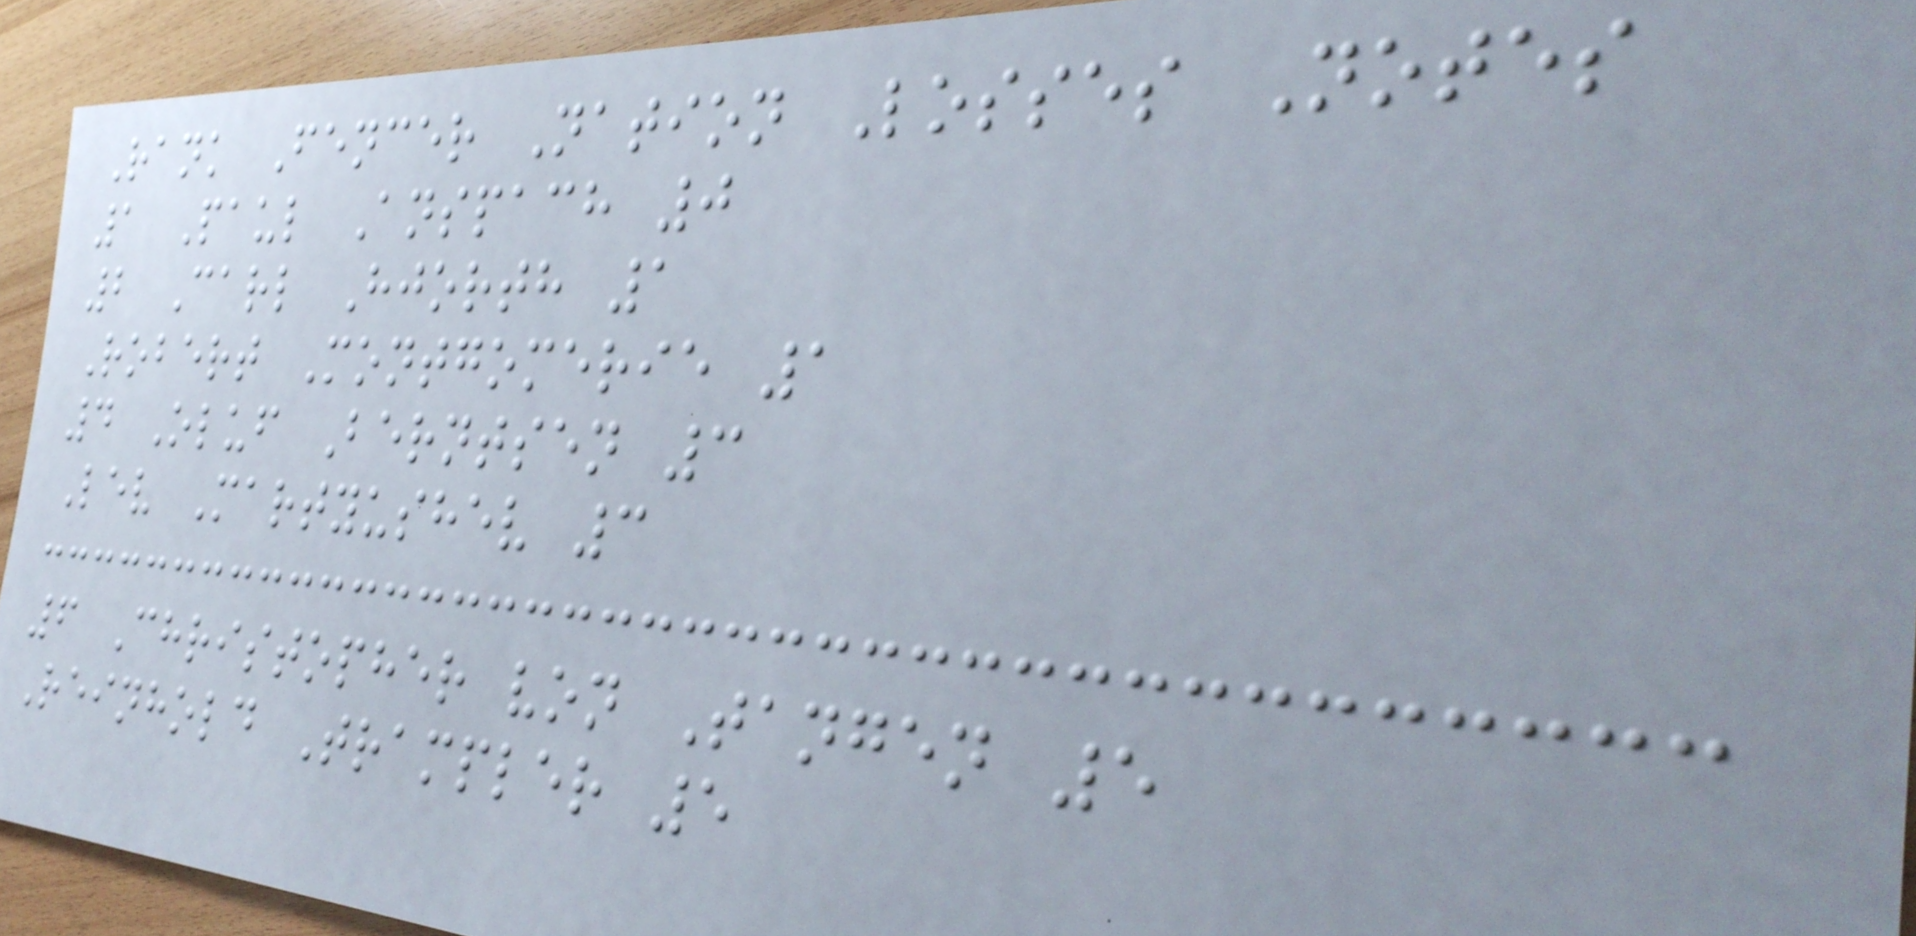Rank Fencer Nation Losses Notes
1 Paul Anspach 0
2 Carl Hjorth 1
Robert Montgomerie 1
4 Oluf Berntsen 3
Lev Martyushev 3
6 Christopher von Tangen 5
Reinhold Trampler 5
